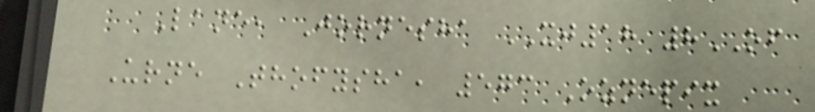Lane, Jornesha XJ18 8OF
Urne Thofysha, 573 Oznepix
